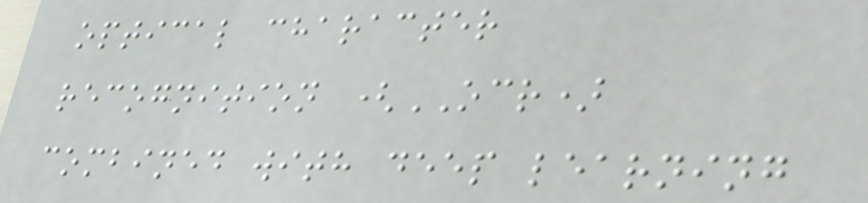optical character
recognition (OCR)
combined with deep learning
